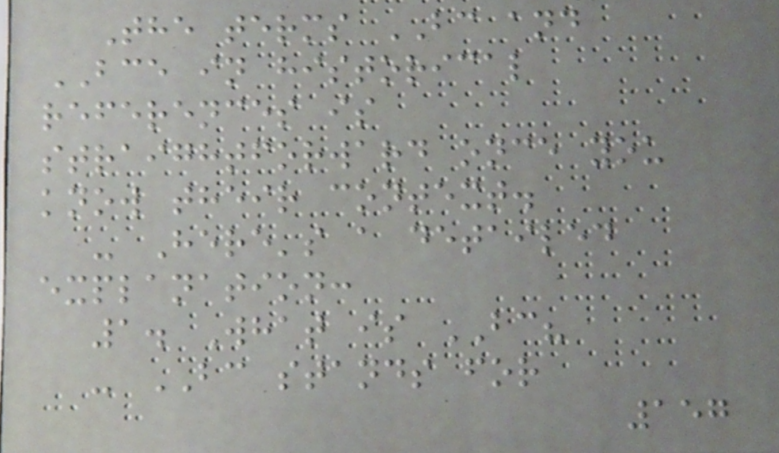The terms BC and
BCE in historical
references is
straightforward once you
know their context.
- Here's a detailed
explanation:
1. What is BC?
- BC stands for
157
